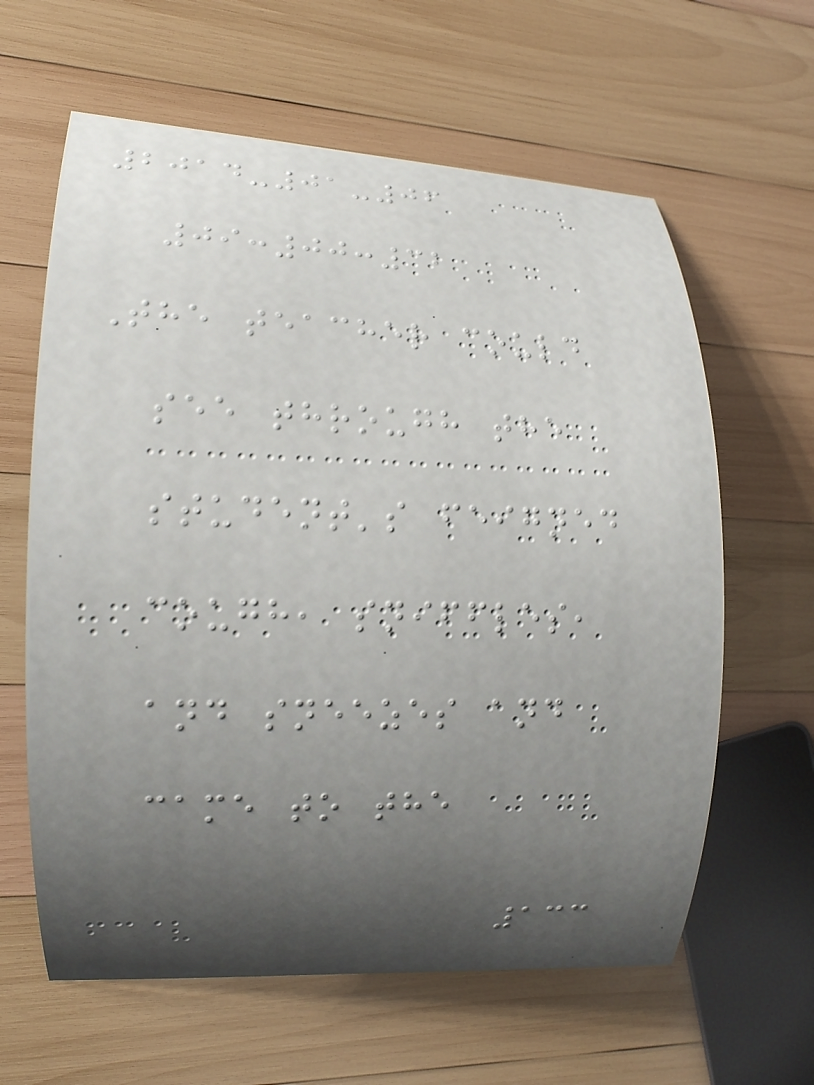2014-01-06
09:00:32
The teacher could
see through the
student's feigned
cough, sniffles,
and sneezes and
came to the
133
